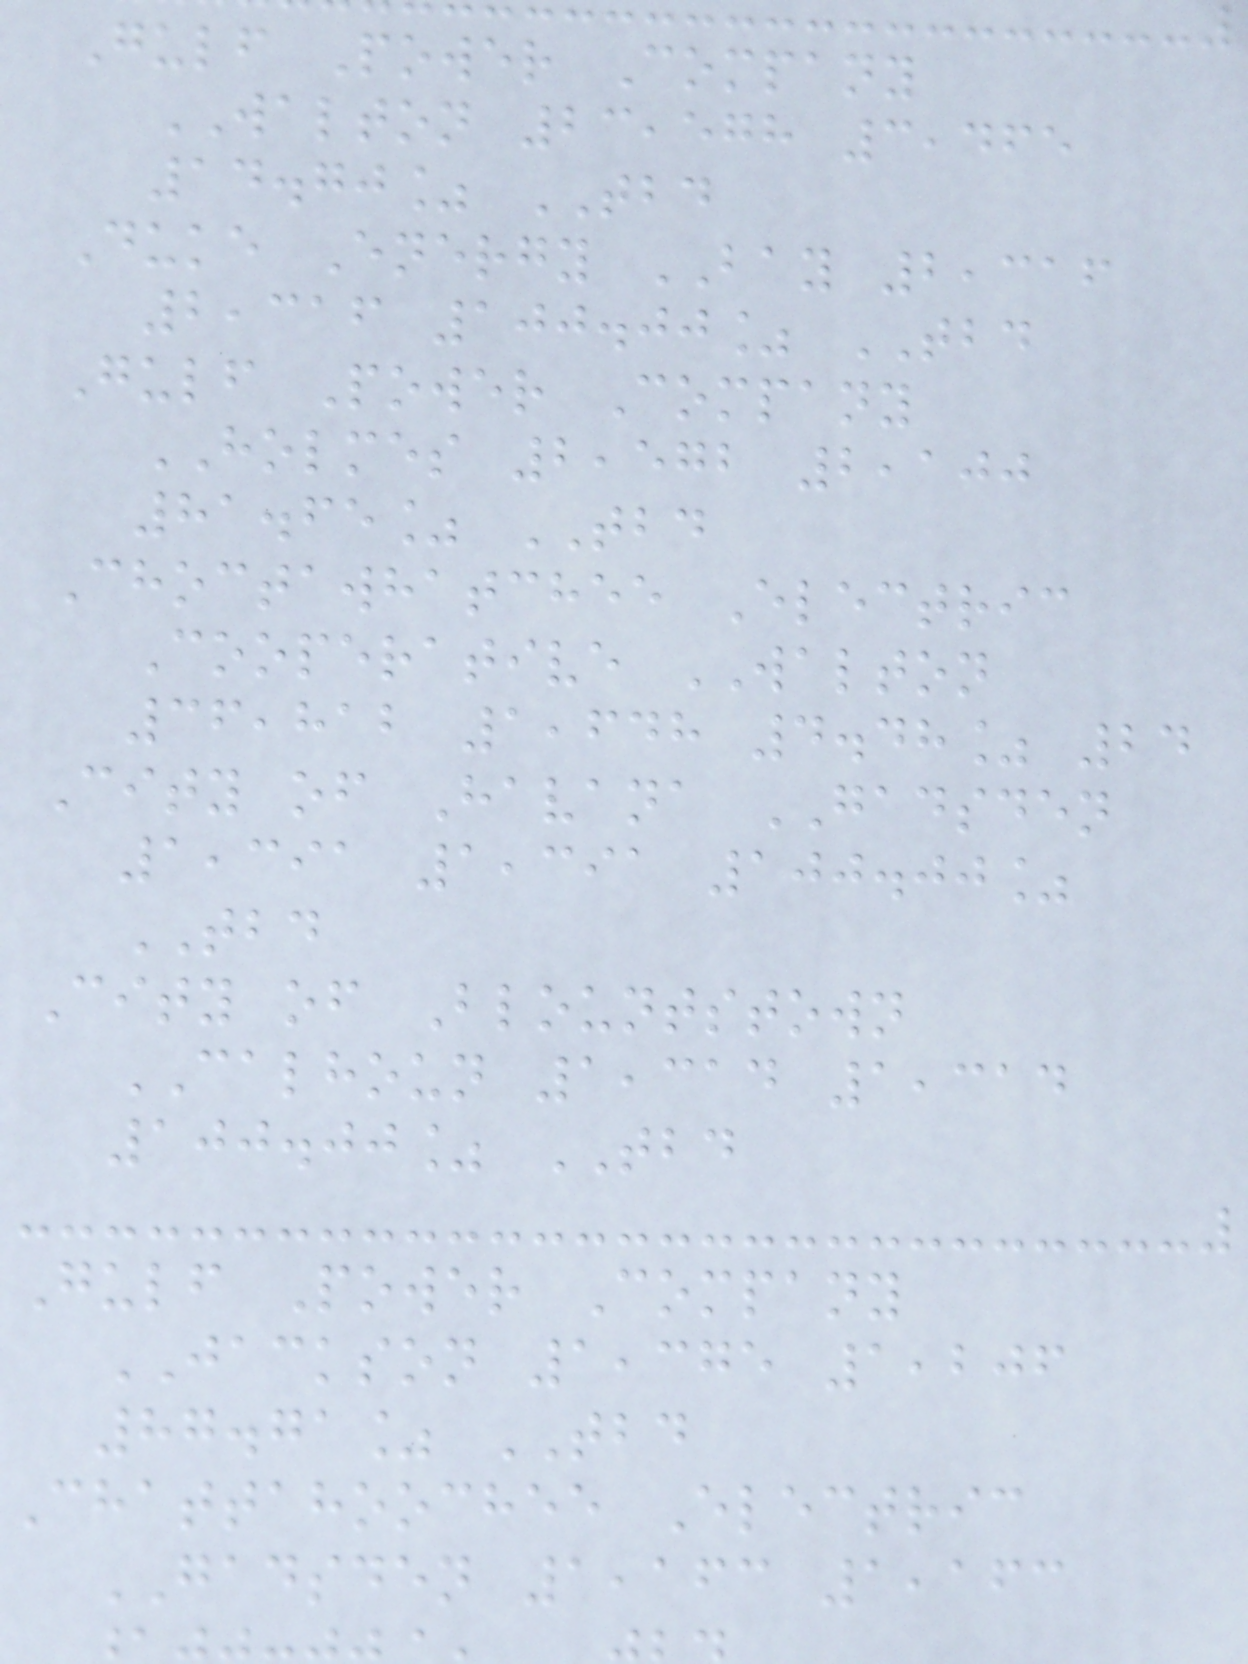Gulf Power Company
WALTON 23,578 3,465
14.70% TBD
Duke Energy BAY 2,316
2,316 100.00% TBD
Gulf Power Company
HOLMES 2,572 2,100
81.65% TBD
Choctawhatchee Electric
Cooperative WALTON
36,812 1,648 4.48% 24
City of Havana GADSDEN
1,391 1,391 100.00%
TBD
City of Blountstown
CALHOUN 1,314 1,314
100.00% TBD
Gulf Power Company
JACKSON 1,375 1,206
87.71% TBD
Chattahoochee Electric
GADSDEN 1,163 1,163
